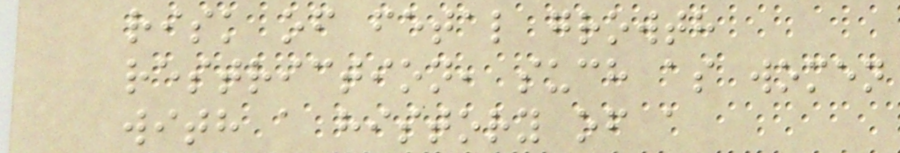risk of fetal growth
restriction, such as women
with a history of a
